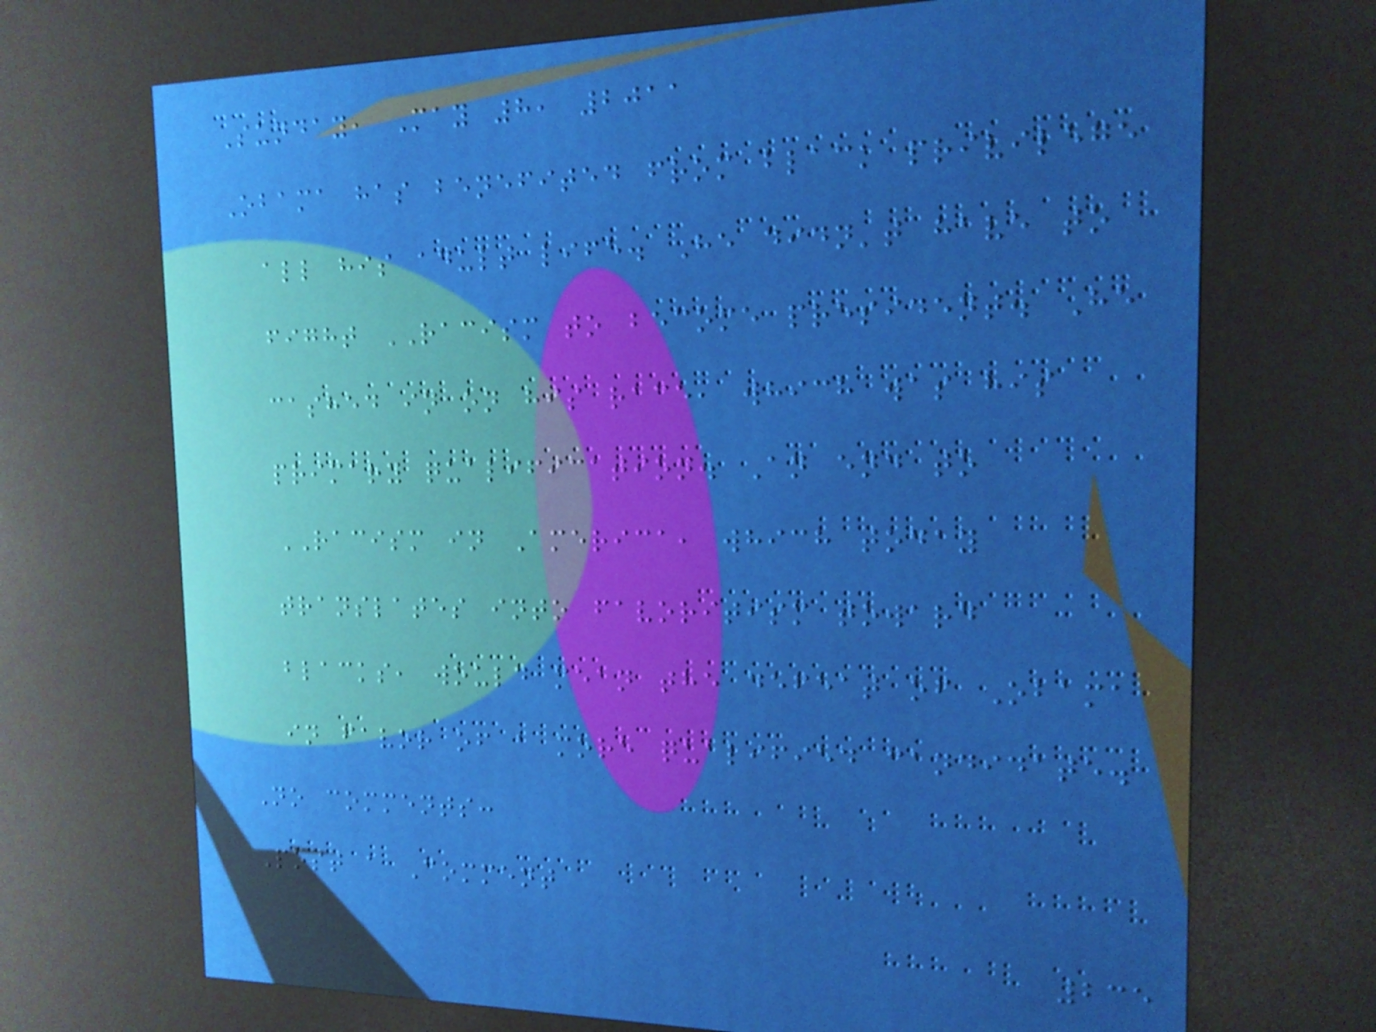Sunday, May 8, 2011
Obama has benefited from black privilege
all his adult life. He didn't have to
fight RACISM to become president. He
cashed in on his race, which was his
primary qualification. An end to
RACISM in America, which today
translates into favoritism toward
blacks, would mean the defeat of Obama
in favor of a more qualified candidate.
No comments:
Post a Comment
235
